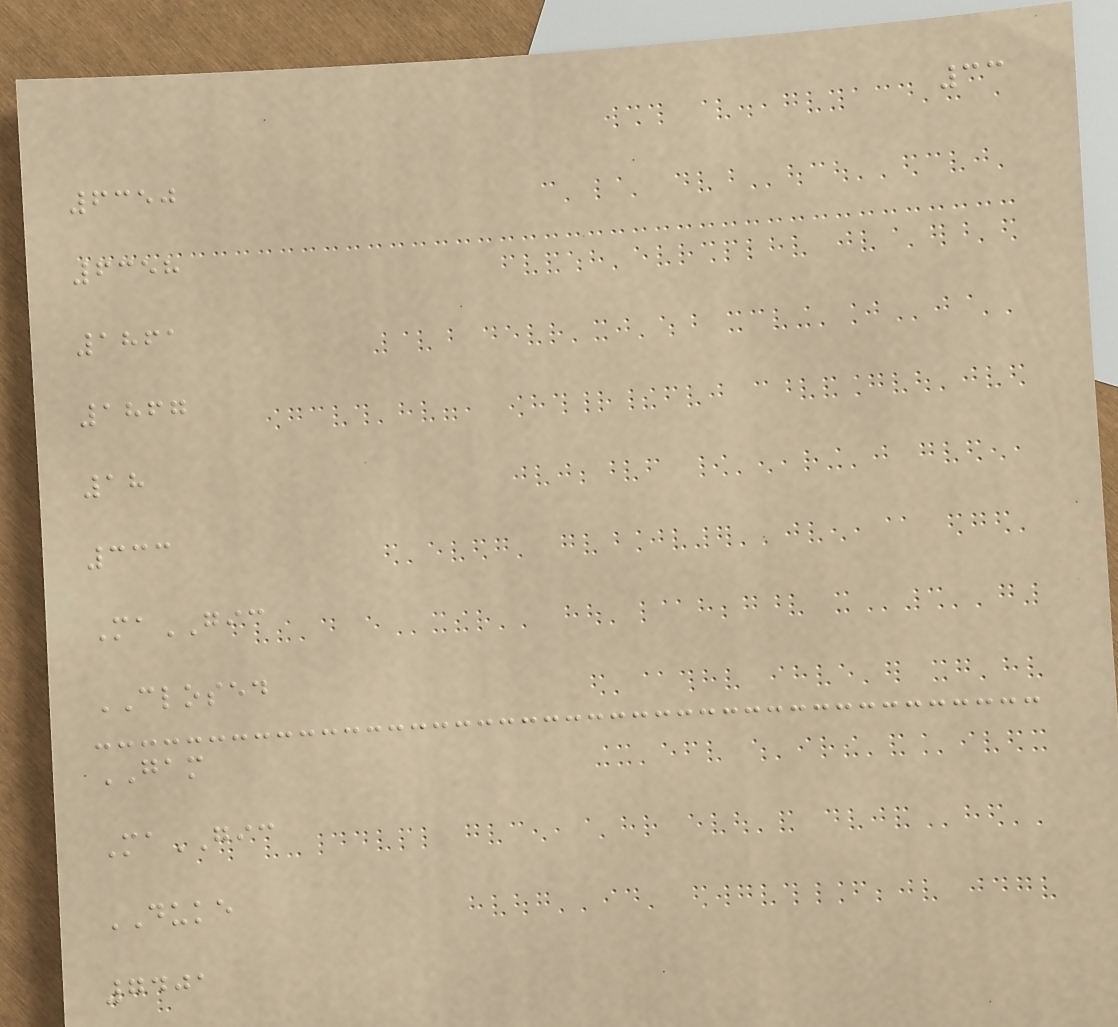33
6350
6358
1861
1867
18
333
MaGIC
CLOSED
GAM
MaGIC
DUKE
7401
